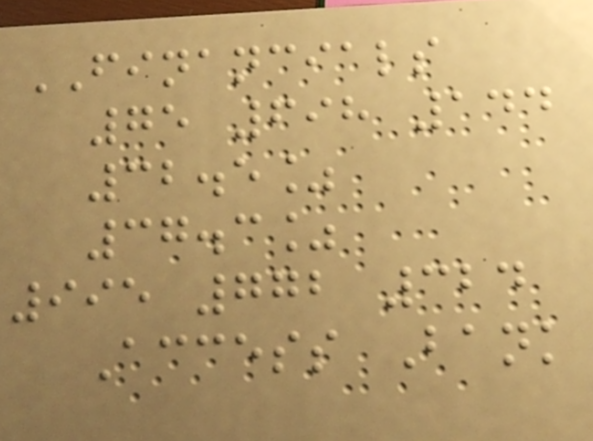FINANCIALS
75 698 144
32.5%
37.3%
995 772 324
Access Bank
